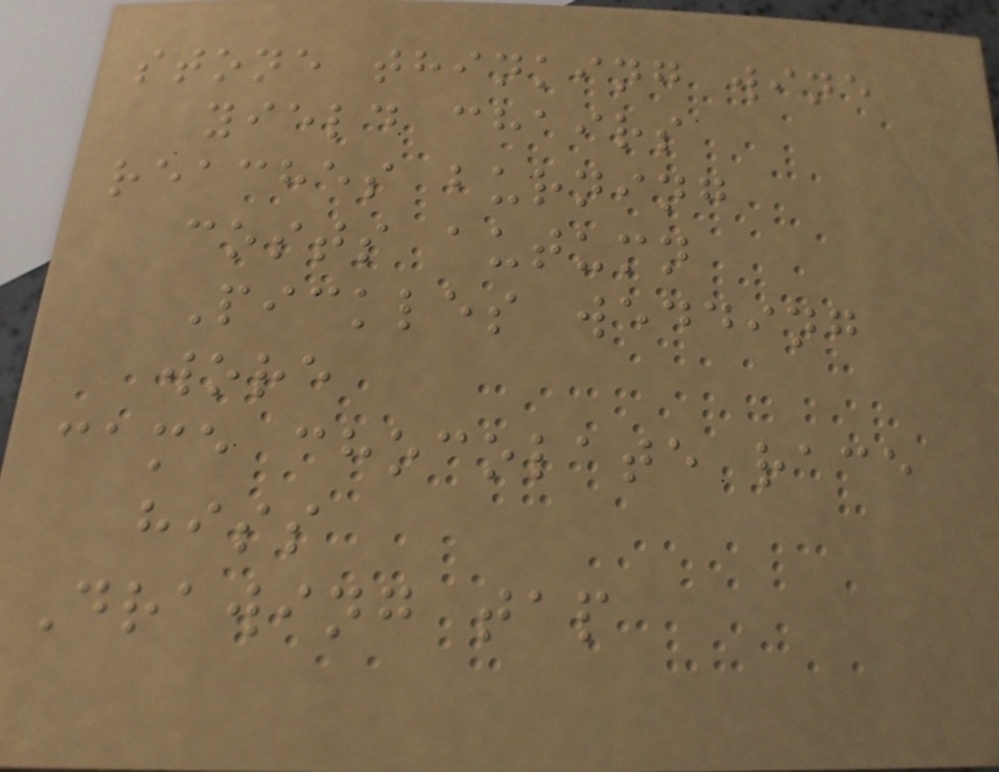stone thinking wine
yield chairs
reaches burning
costs autumn
Pickles wedding
wore
came chocolate race
hiss
Drawing tap
